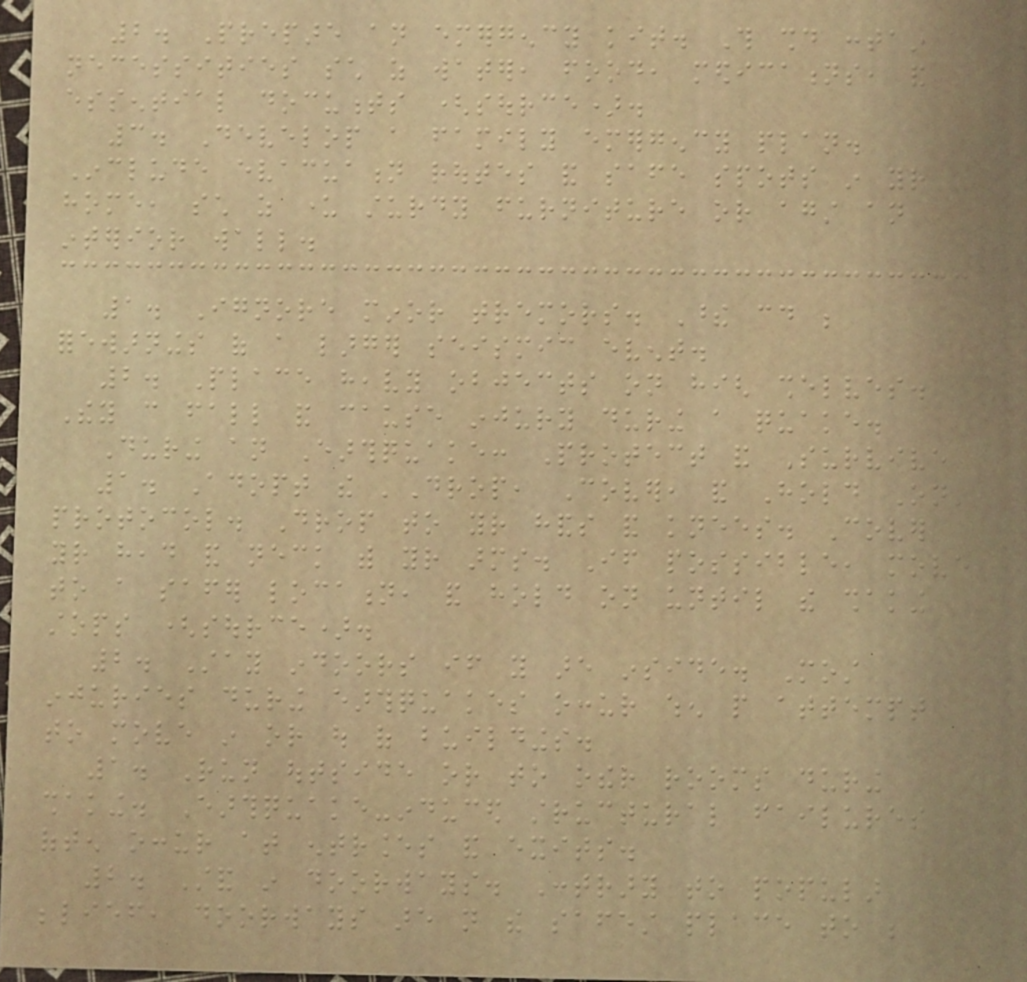2. Prepare an emergency kit. This should contain
necessities such as water, food, medications, and
essential documents (source).
3. Develop a family emergency plan.
Include evacuation routes and safe spots in your
home, such as under sturdy furniture or against an
interior wall.
1. Ignore minor tremors. These could be
forewarnings of a larger seismic event.
2. Place heavy objects on high shelves.
They can fall and cause injury during a quake.
During an Earthquake: Protect and Survive
1. Adopt the 'Drop, Cover, and Hold On'
protocol. Drop to your hands and knees. Cover
your head and neck with your arms. If possible, move
to a safer location, and hold on until the shaking
stops (source).
2. Stay indoors if you are inside. Most
injuries during earthquakes occur when people attempt
to move in or out of buildings.
1. Run outside or to other rooms during
shaking. Earthquake-induced structural failures
often occur at entrances and exits.
2. Stand in doorways. Contrary to popular
belief, doorways are not the safest place to be
